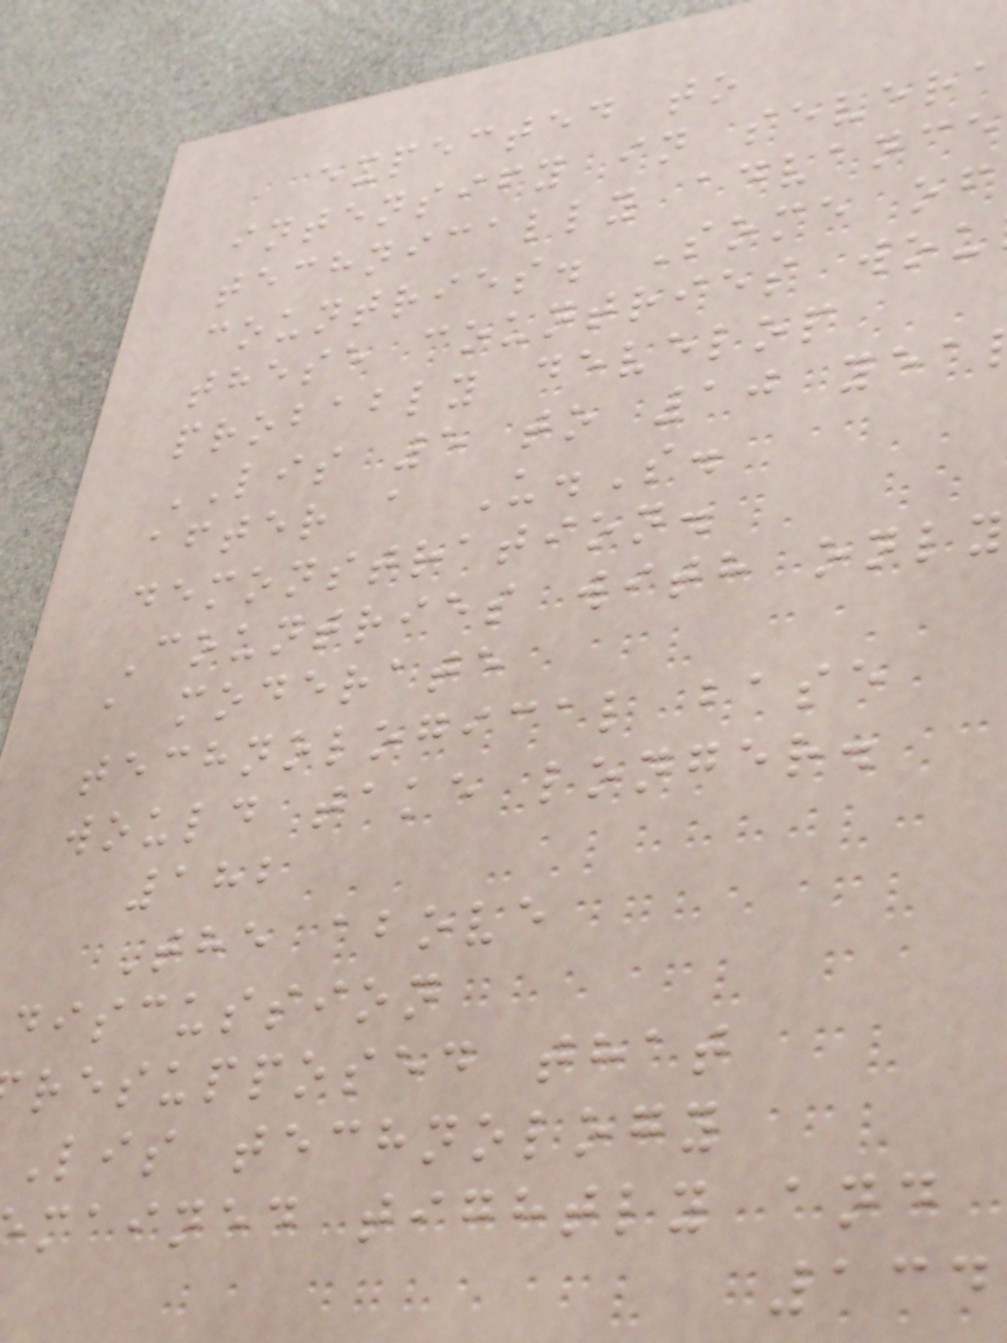expected to
intensify in severa
technically advance
countries. Some of
these countries wou
probably develop
LIS 5 to 10 yea
after a U.S.
demonstration.
Countries with only
a moderate
technological base
would take longer.
182
The above
discussion
resupposed that
lis technology
mained tightly and
134
